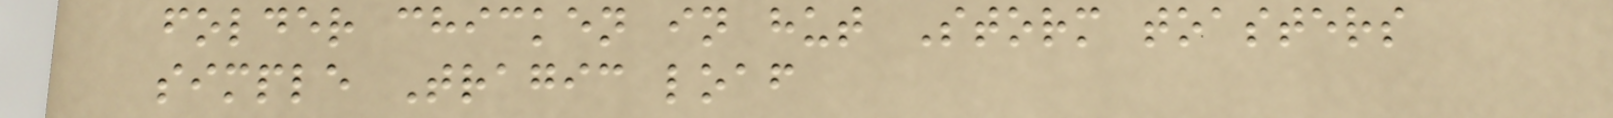folder chicken in hut Storm toasters
simple Tragic loaf
